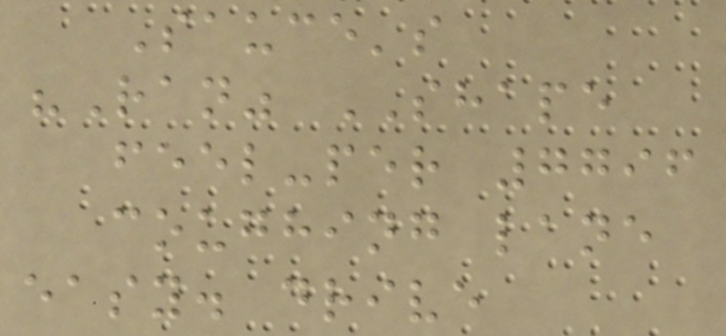Sauce's
"Ran" SHAPE
feel-per 7796
coughing lane
easy. drive
